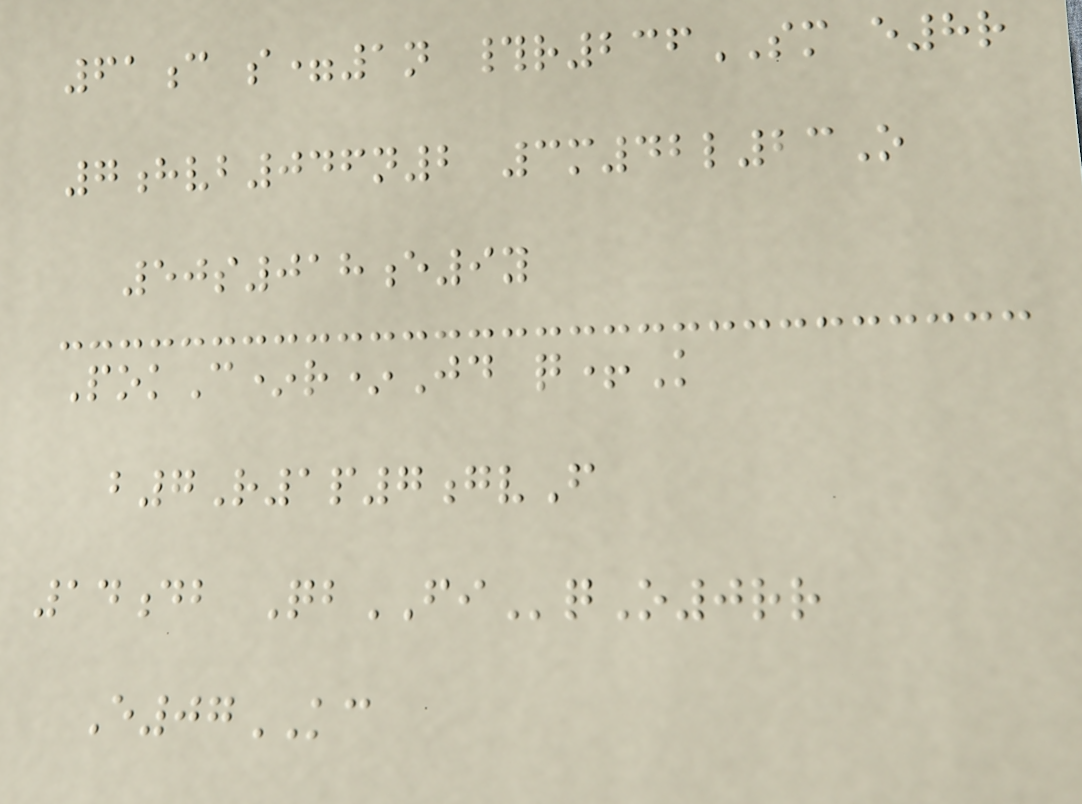61c s=1n #r236SM e8r
7hvb046n2 3m42l23O
50s018e9y
PokC*r*Jd q+K
b7R1p7gvF
14db QbFIqO0rr
E07KC
